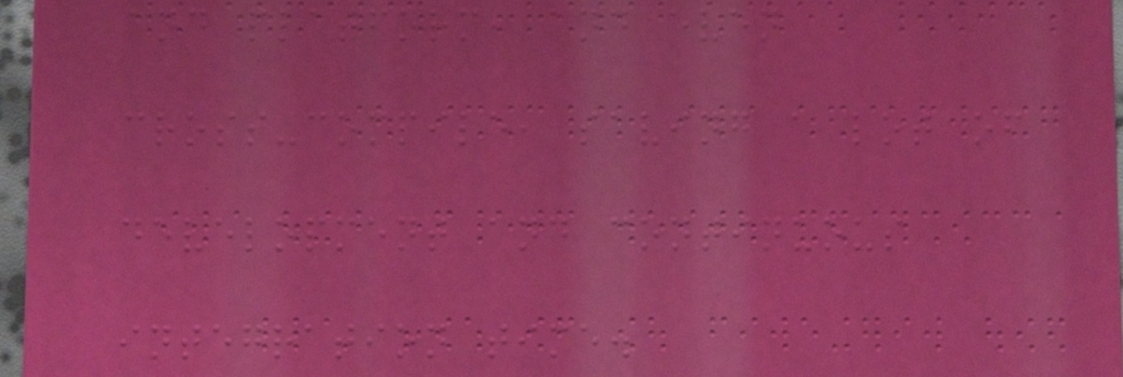and platform, and even
cross-compile, saving a lot of
development and continuous
integration time.
